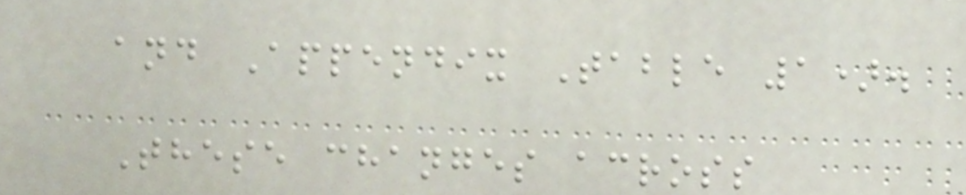and Appendix Table 1).
These changes across
